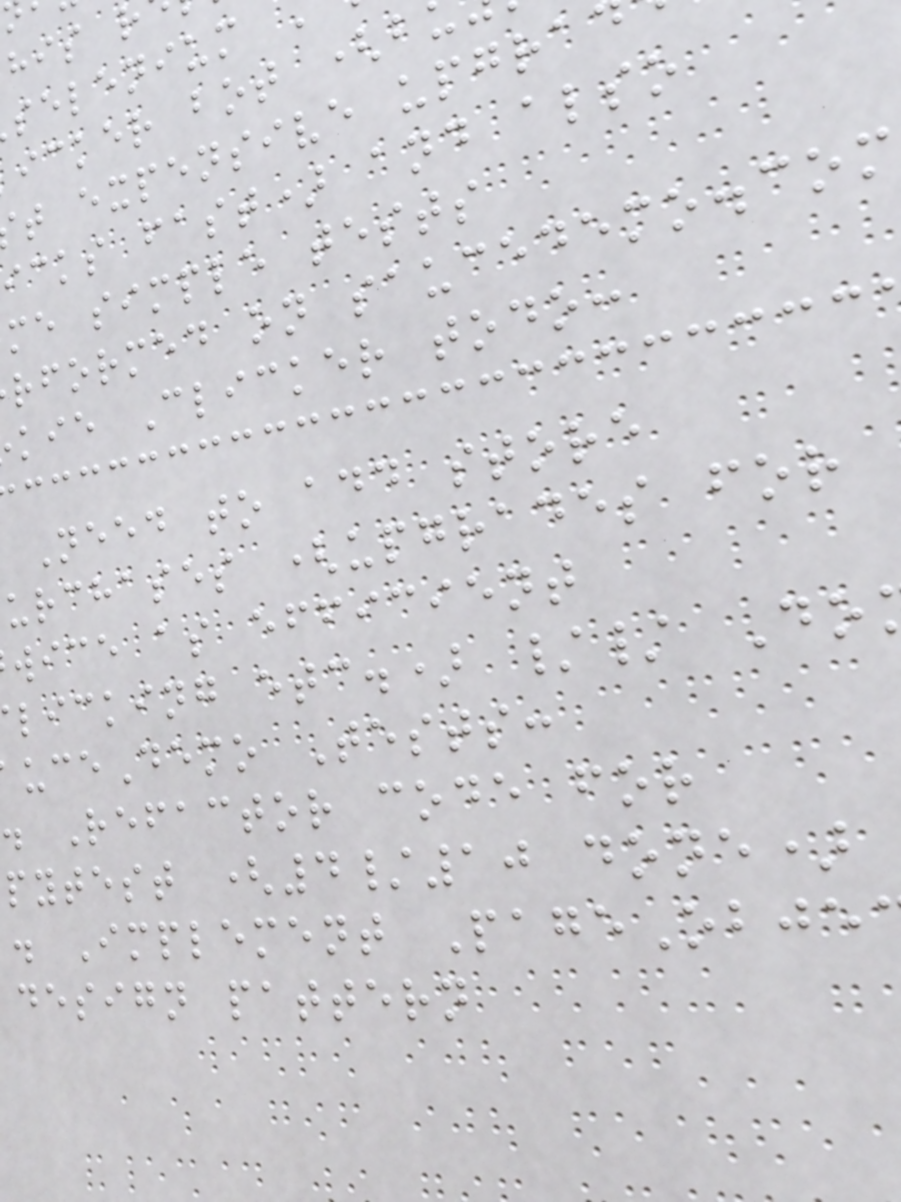selenium
icker bot (b
t expensive upgra
icks fast) and also
me simple tests
rformed on saucedemo.com
kie Clicker todo:
Need to add store
urchases (upgrades for
wice as efficient
licking etc.) // Do
uceDemo Tests:
. Refactor code for
pytest (4/10 done)
. Implement PageObje
design pattern
